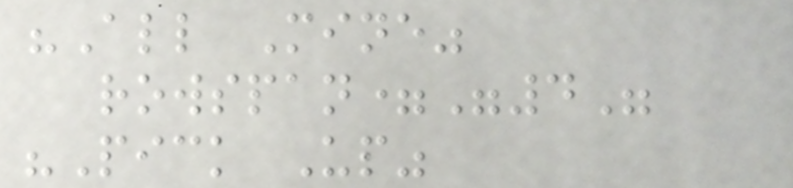"All Mine"
rowspan="4"
"Pick Up"
